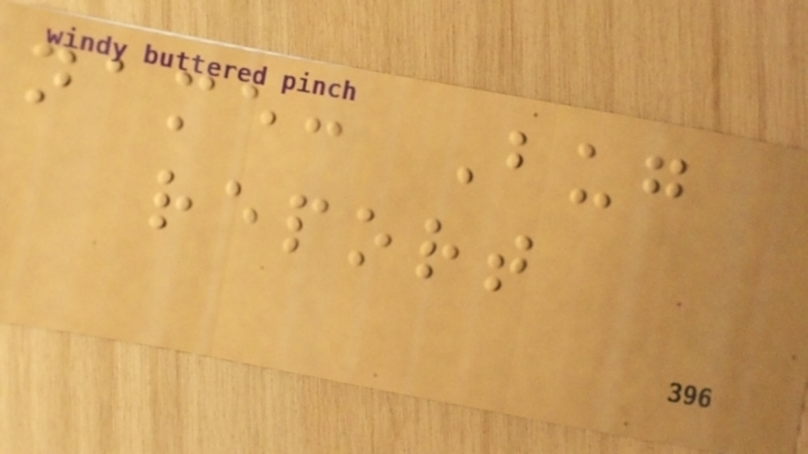name: Bug
report
